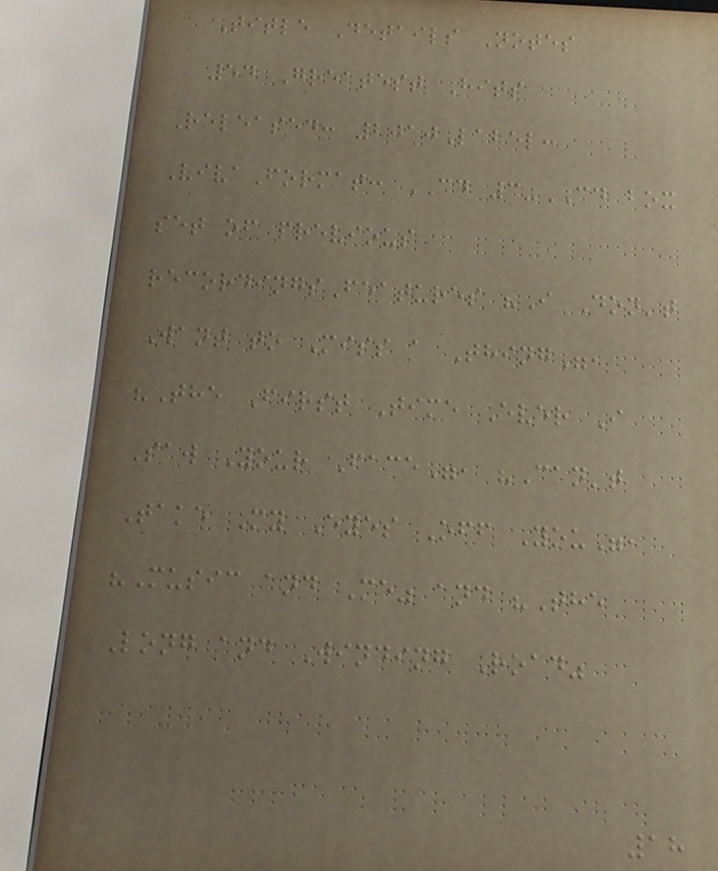Title Details Notes
54 Greatest Hits
Released: 2010Label:
VivaFormat: CD 3-CD box
set of previous
recordingsFeatures "I Don't
Want to Miss a Thing",
"The First Time Ever I
Saw Your Face", "Can't
Take My Eyes Off You",
"Music and Me" and "The
Long and Winding Road"
18
